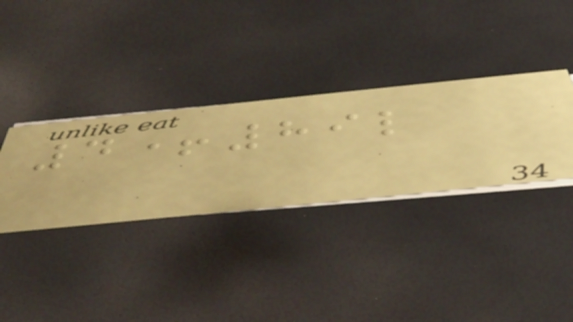4+89l
